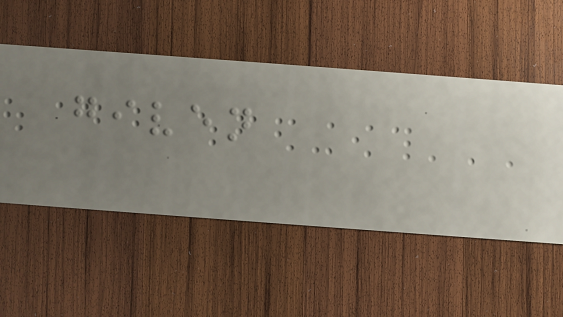given
